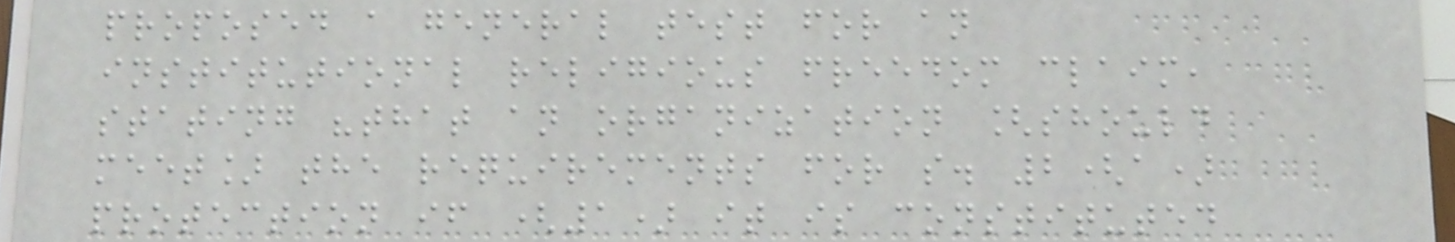proposed a general test for an
institutional religious freedom claim,
stating "that an organization [should
meet] the requirements for s. 2(a)
protection if (1) it is constituted
